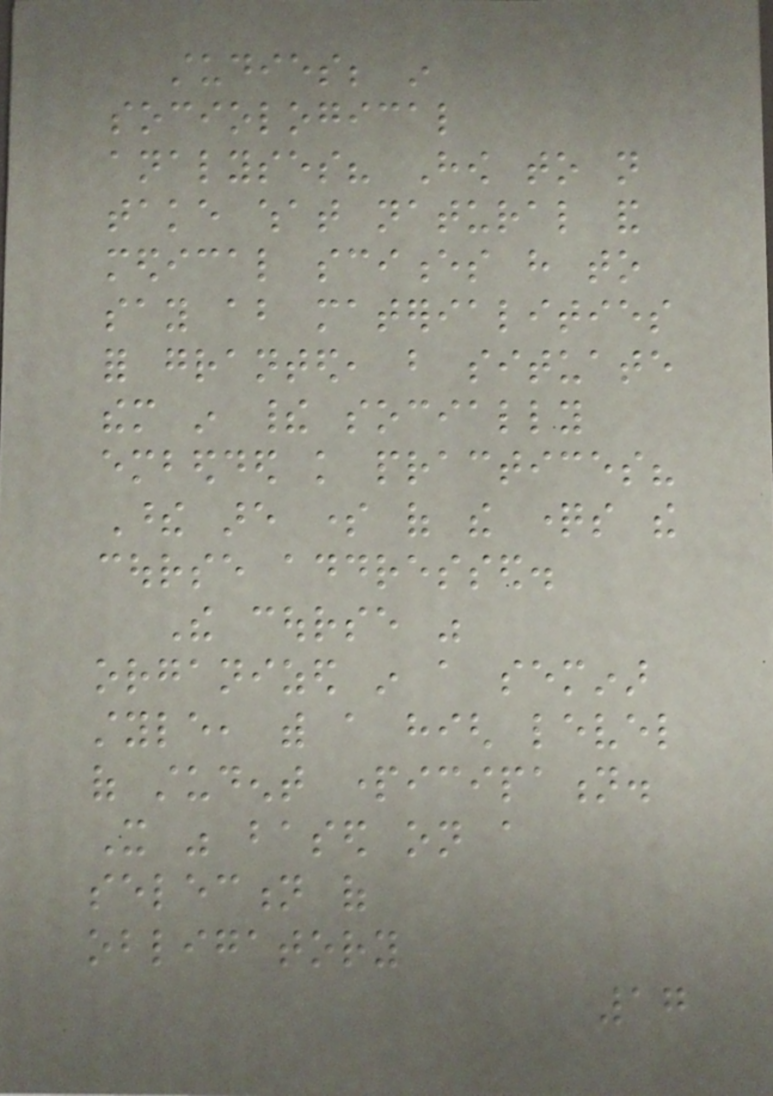studies; in
sociological
analyses? How to not
take what natural and
medical sciences have to
say about materialities
for granted, but situate
them in their socially
embedded knowledge practices?
These are some of the questions the
course addressed.
The course was
organized in a seminar
style, with a high level
of student participation.
It was based on a
selection of
obligatory
17
